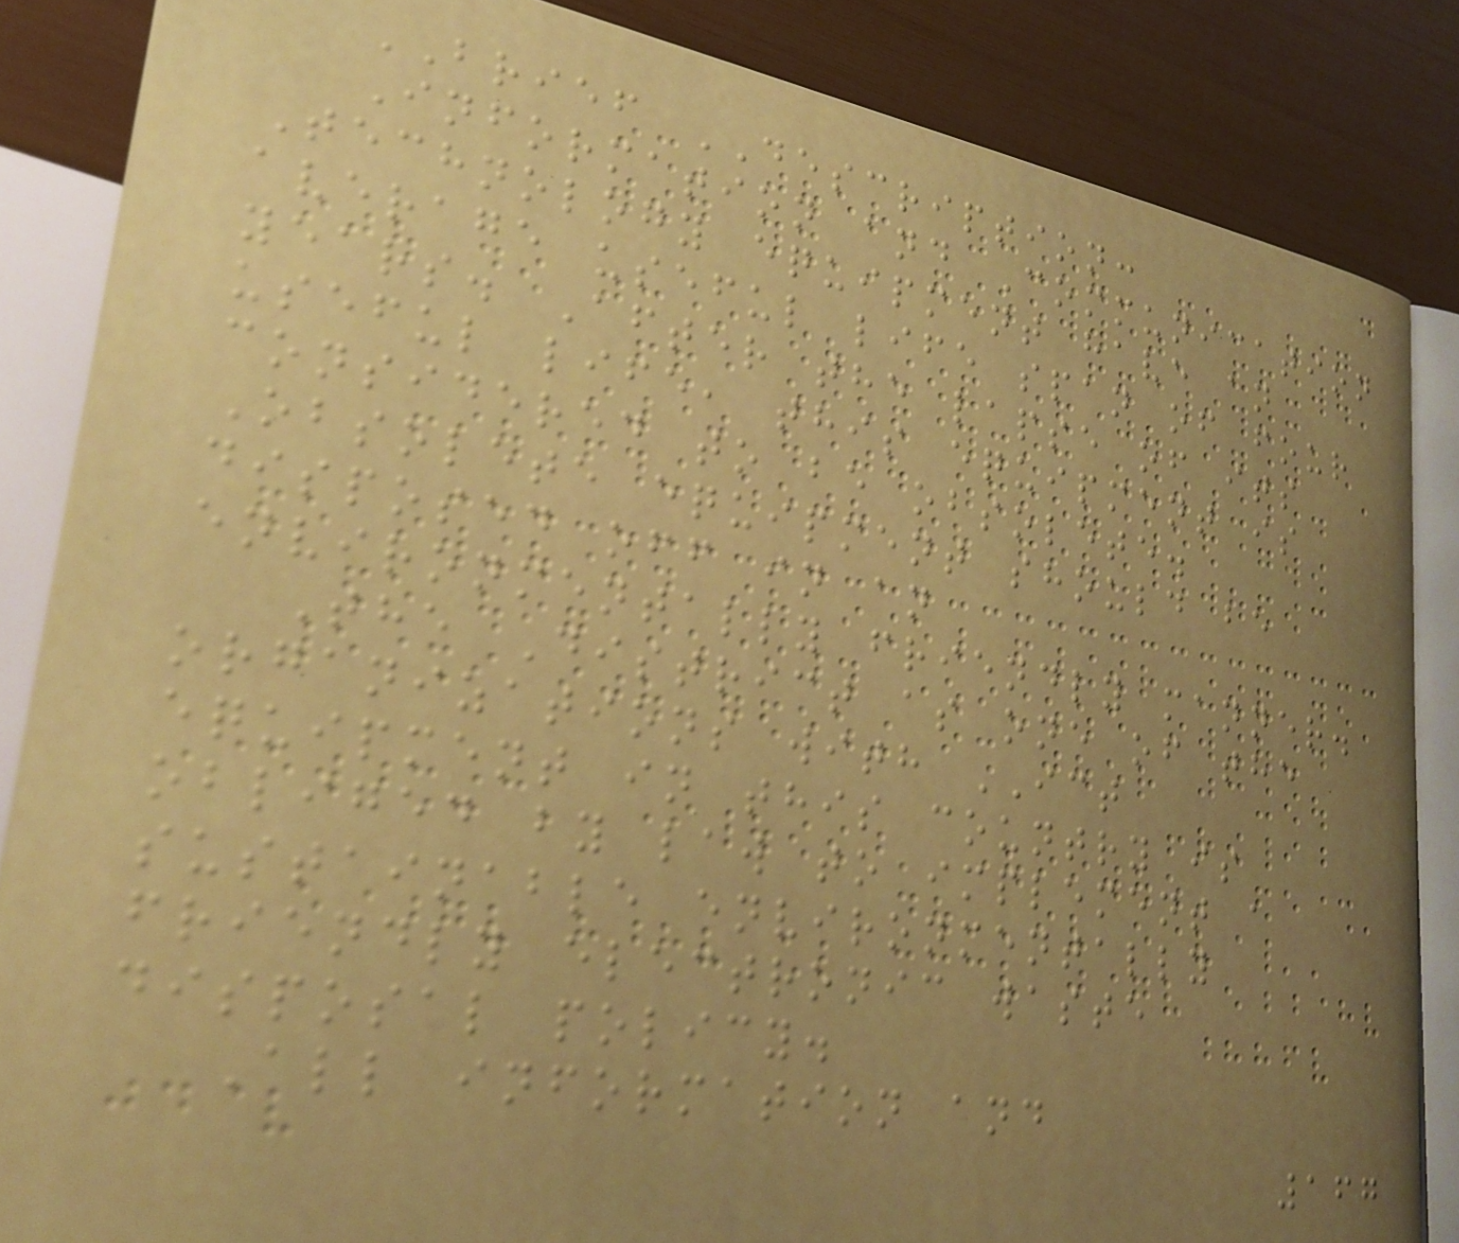BRIEF DESCRIPTION:
Information and Communication
Technology equipment have an
average useful life span of four
years. After the lapse of its
useful life, this equipment is
considered to be obsolete.
Obsolete equipment should be
disposed off in an
environmentally friendly manner.
The District as one of the
organizations with ICT
equipment in this country is
obliged by law to implement a
sustainable environmentally
friendly electronic waste
disposal policy.
All information and
167
